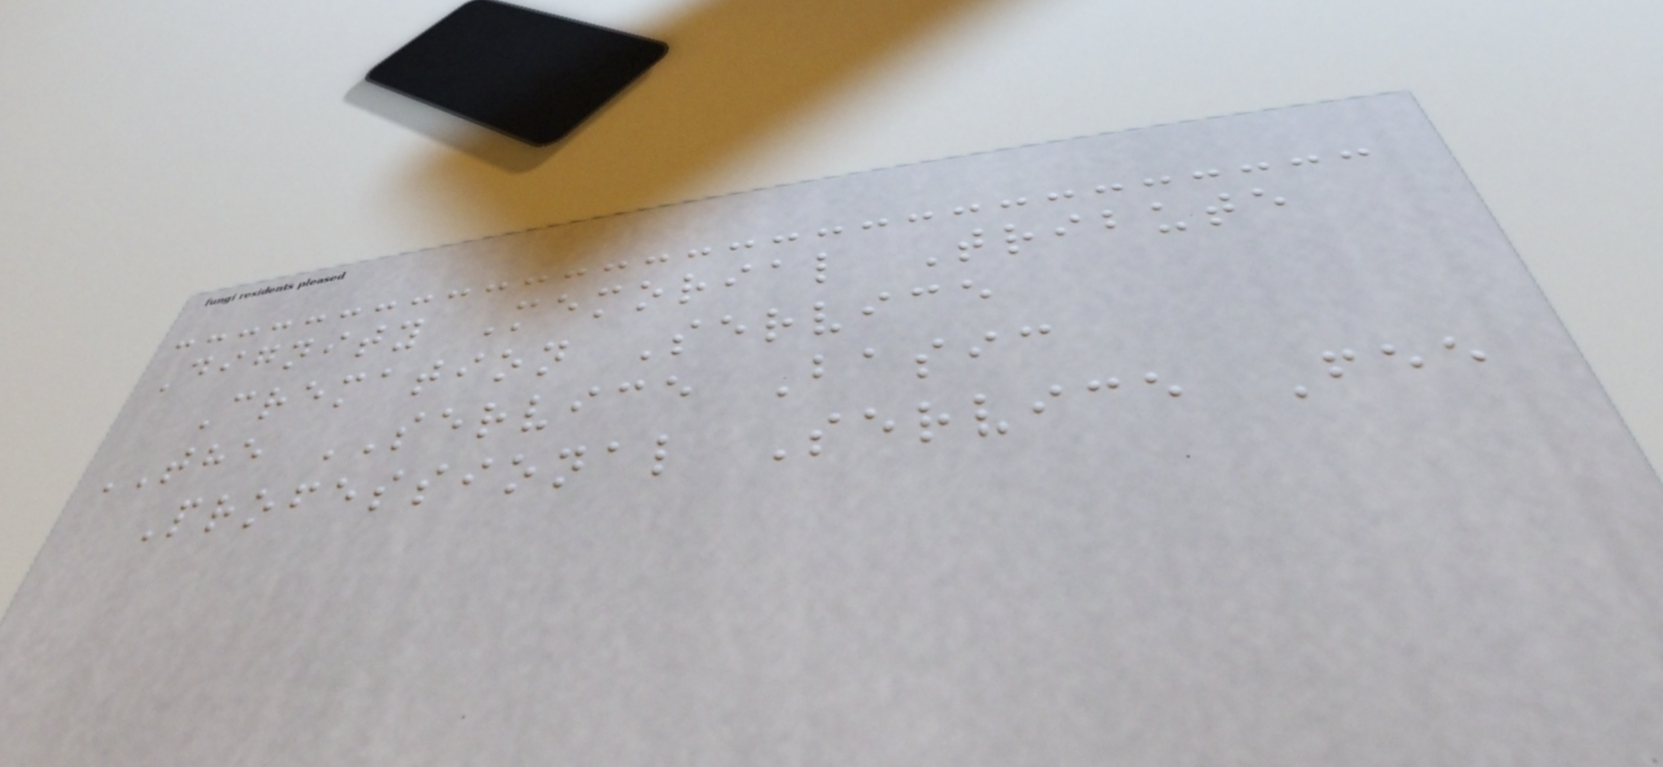Dignity Memorial Tribute
Cremation Service
THE SERVICE Basic
Professional Service Fee
